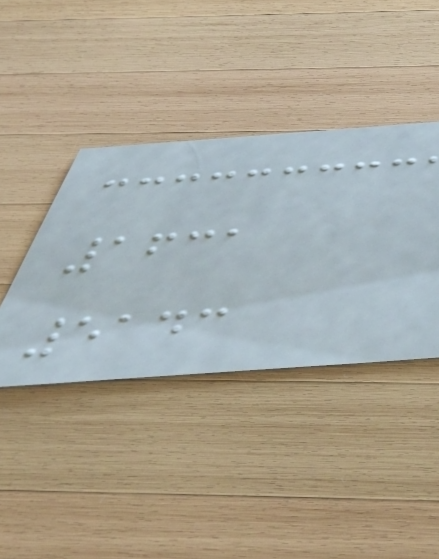1631
5143
